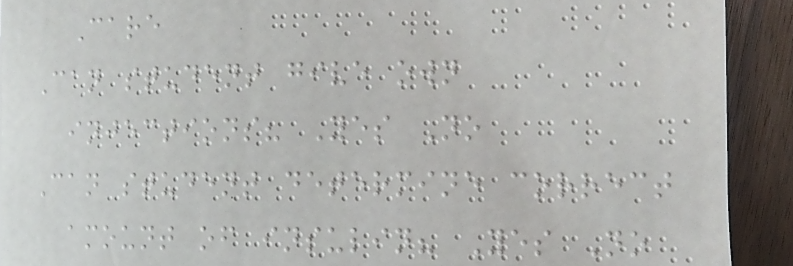Care
Can student give own
injections? Yes No
Can student determine correct
amount of insulin? Yes No
